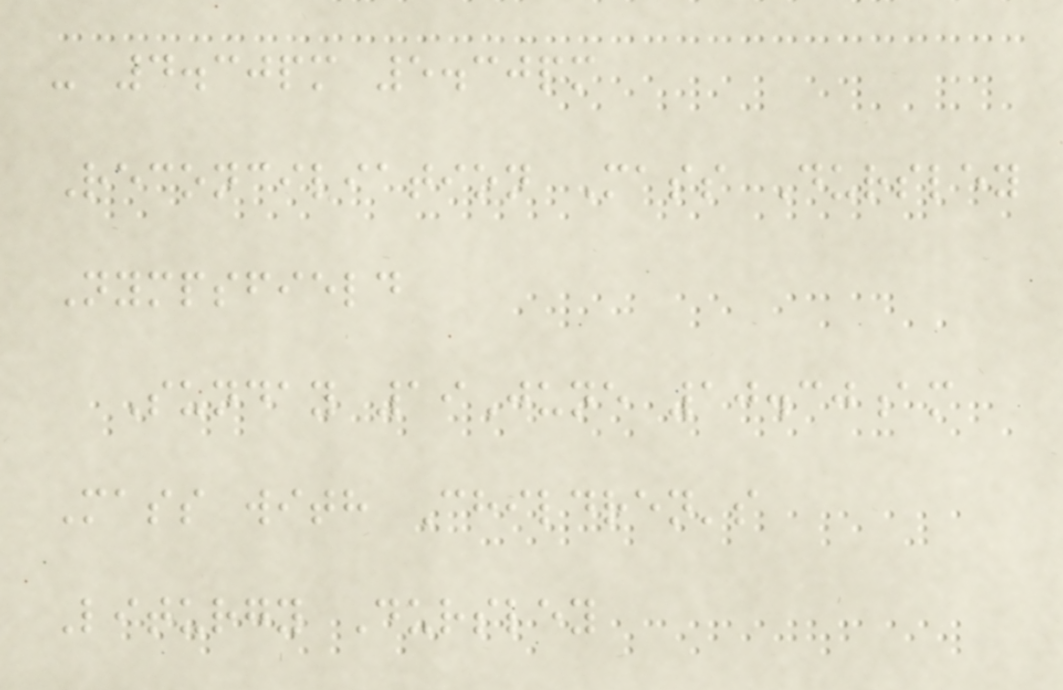- 4.30pm 5.30pm
Reconciliation Mass Dursley
Nympsfield
Sunday 19June 10.30am
Mass with Children's
Liturgy Dursley
